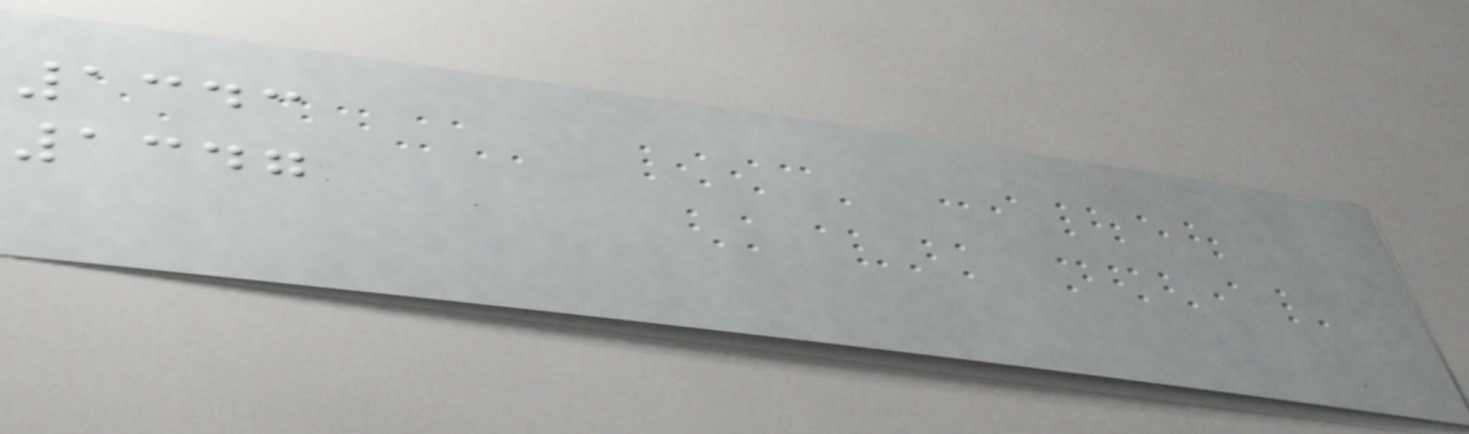1343
1347
